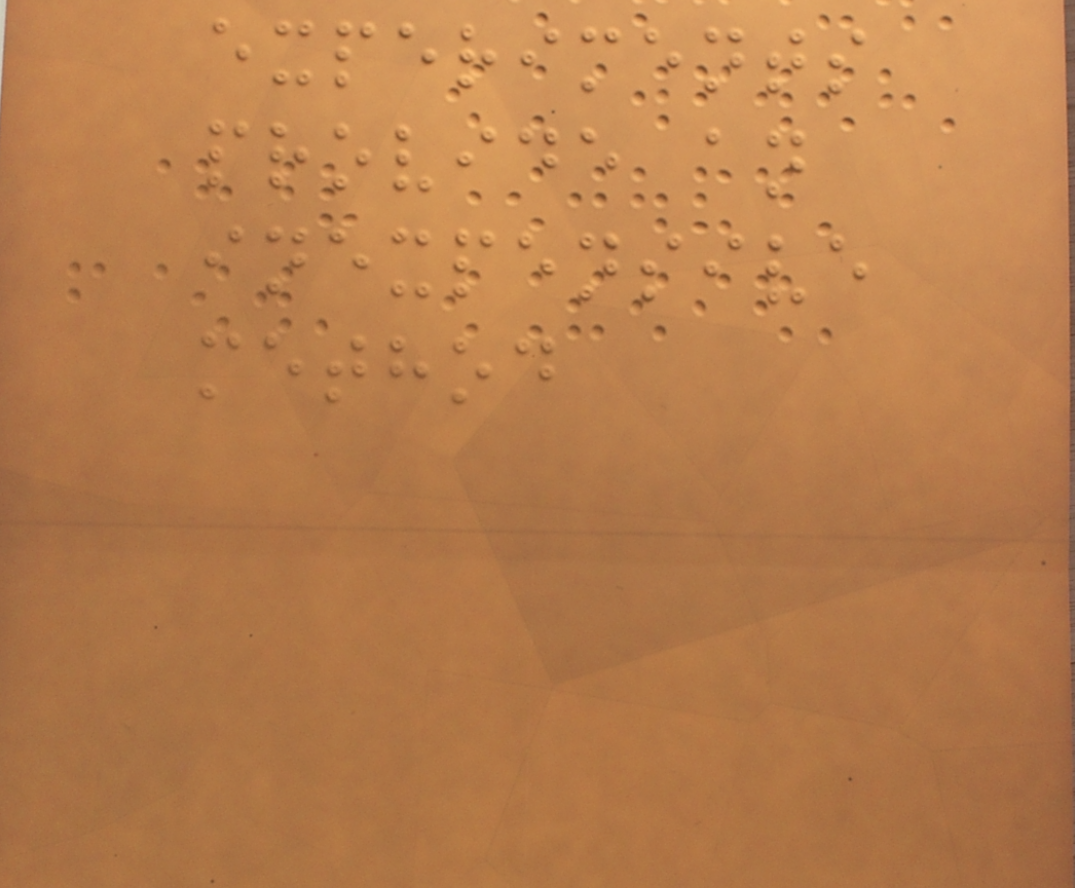experiments
provide an
inexpensive
method
